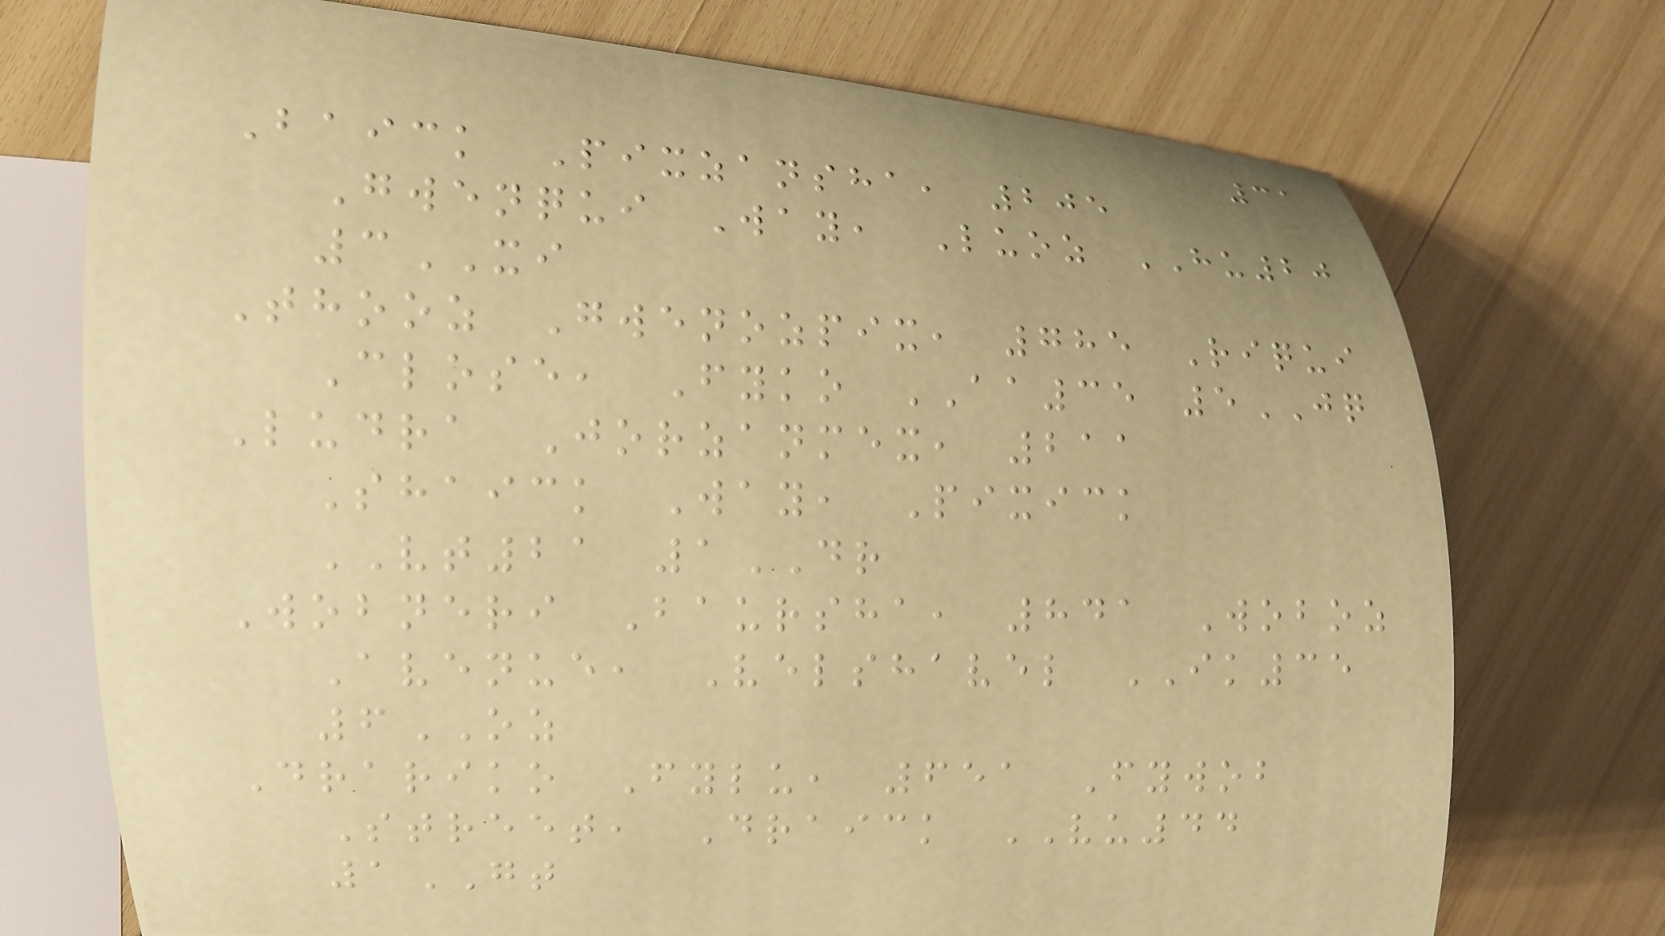31
Baick Pixzansha, 205
Gwenqui Way, Luoz HU20
3XI
Thooz Gwenozpix, 785 Riqui
Close, Fyko AA35 5JQ
Ludra Jorzanmex, 211
Shaick Way, Pixick
VT21 1DR
Wobneri Baursha, 841 Woboz
Avenue, Velshavel IK35
6OZ
Drariko Fylu, 651 Fywob
Street, Draick VU44
1GT
